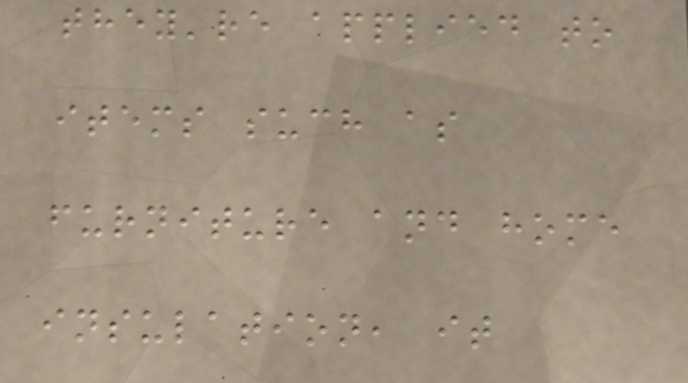they're applied to
items such as
furniture and home
insulation, it
